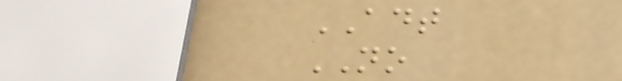ADT
NO
